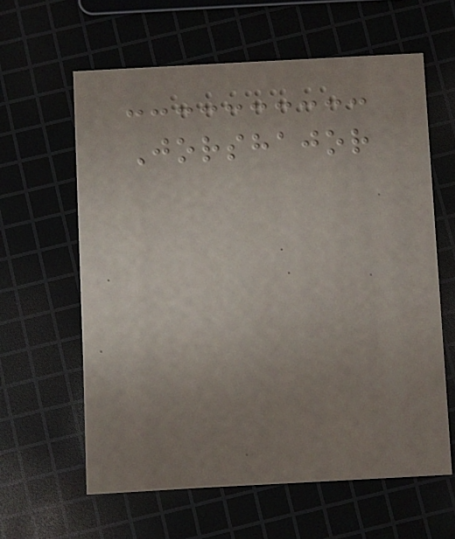Jorshajor
